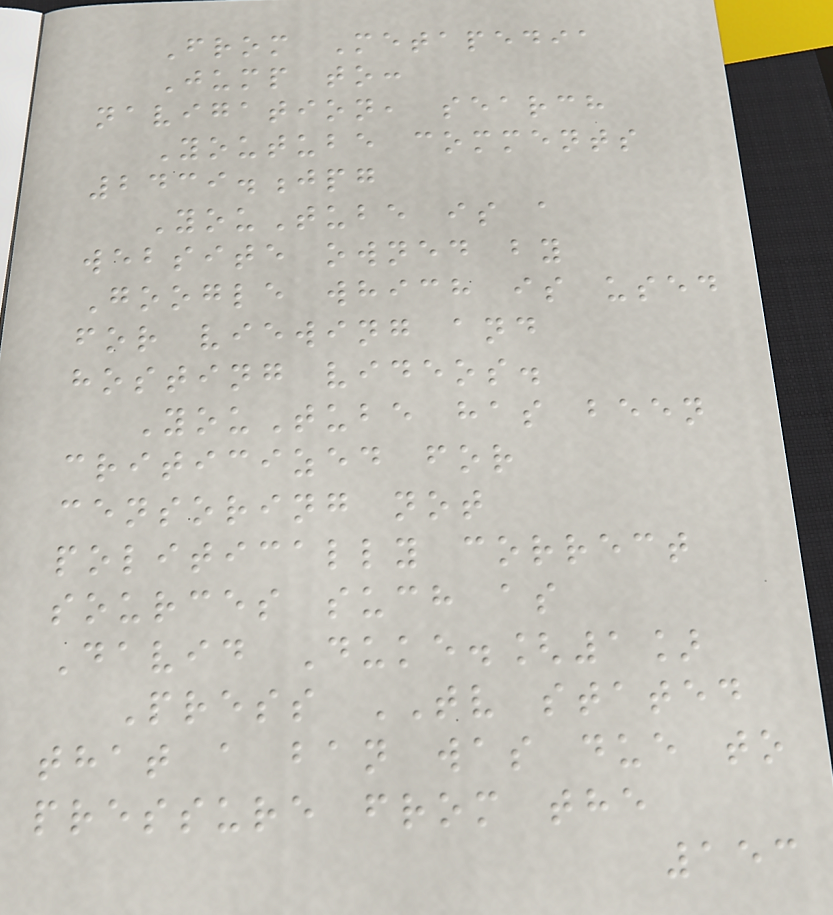From Metapedia
Jump to:
navigation, search
Youtube comments
2439.jpg
YouTube is a
website owned by
Google which is used
for viewing and
hosting videos.
YouTube has been
criticized for
censoring not
politically correct
sources such as
David Duke.[1]
Press TV stated
that a ban was due to
pressure from the
153
